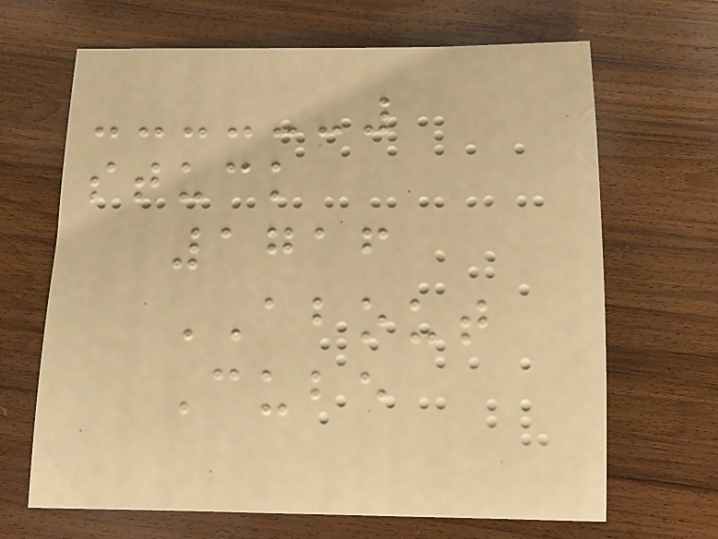stuck
1716
ABOUT
Cube
